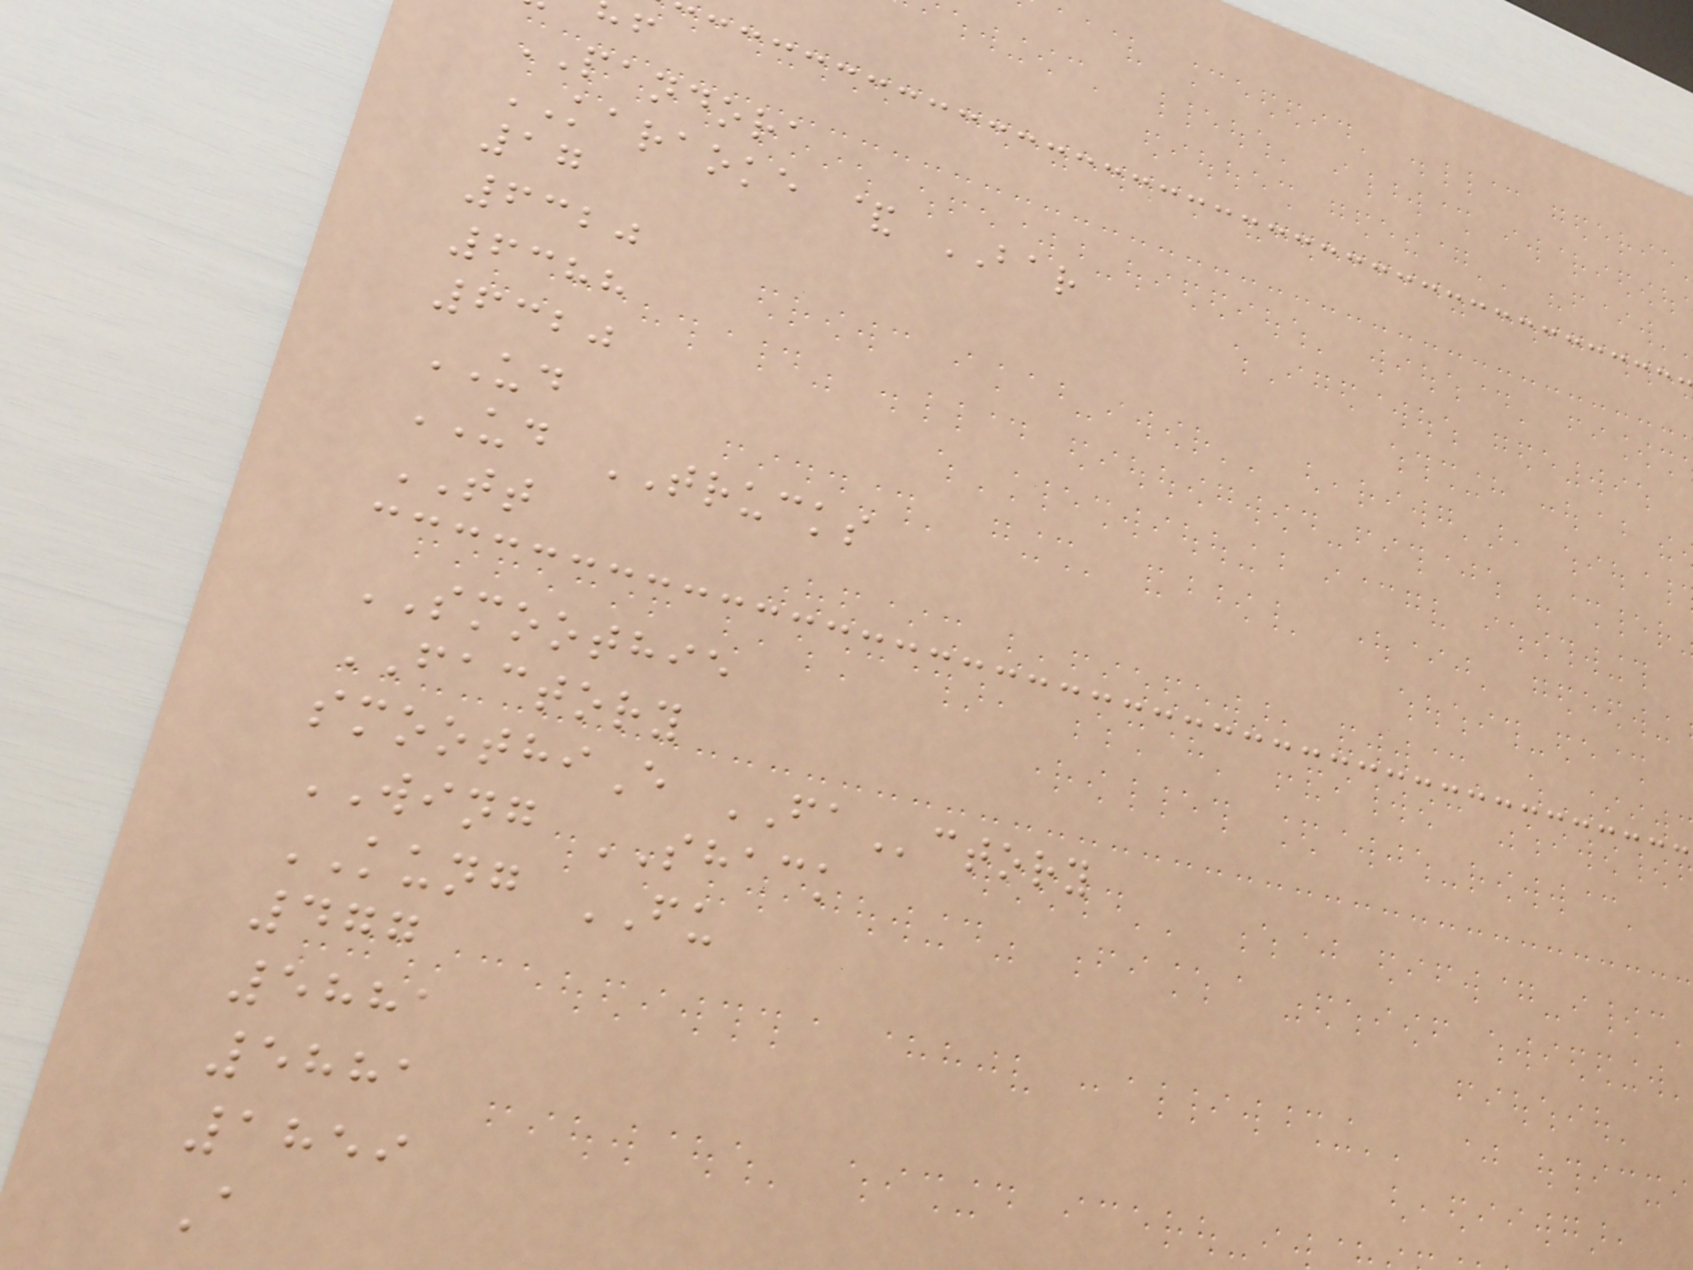PANDORA
KARAOKE & BAR
17
6320
6388
6320
UD
UD TRUCKS
TT
SMOOTHIE
FACTORY
smoothiE FActory
WING SHACK
KUNG FU
477
5881
5881
1859
A
